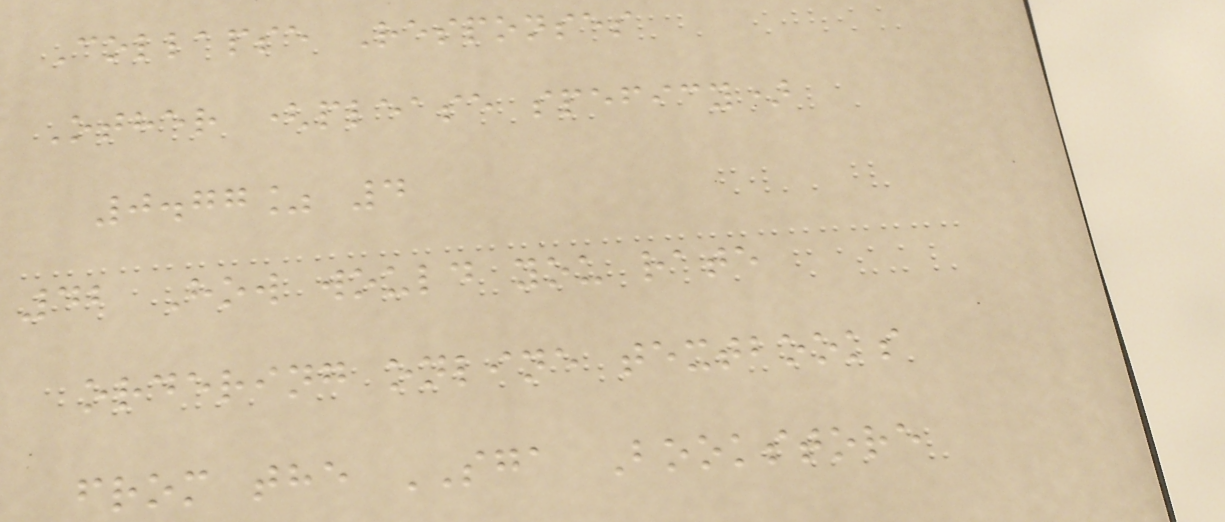Collapse Responses
Other (please speficy)
0.77% 4
42 How would you rate
ordering online textbooks
from the SGA Bookstore
